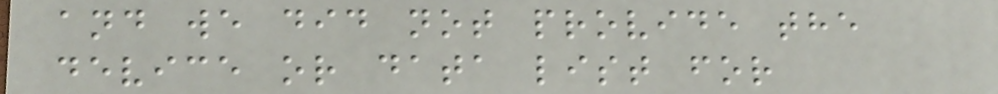and we did not provide the
device or data list for
